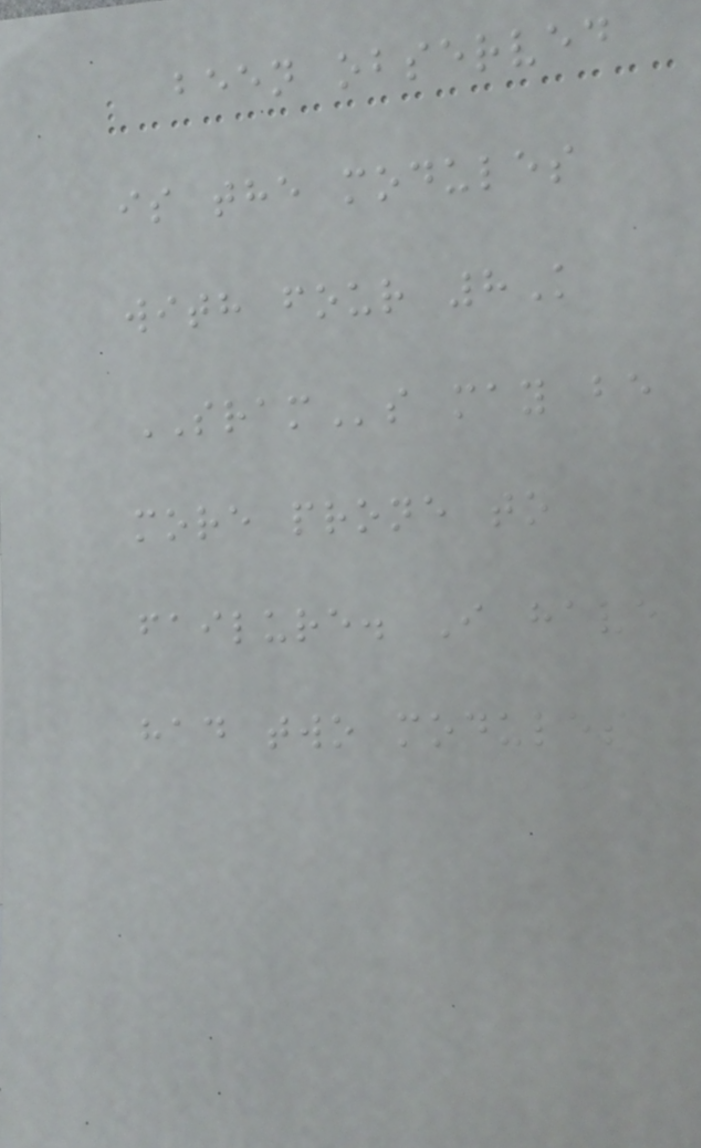been observed
is the modules
with four 8K
SRAMs may be
more prone to
failure. I have
had two modules
